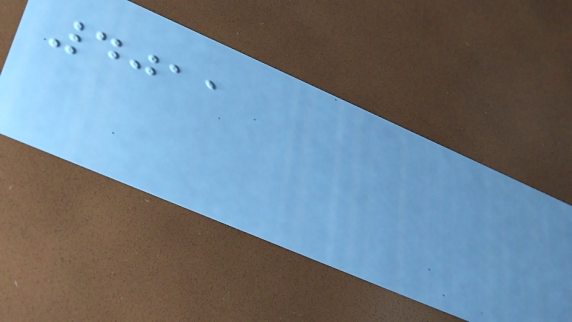4011
